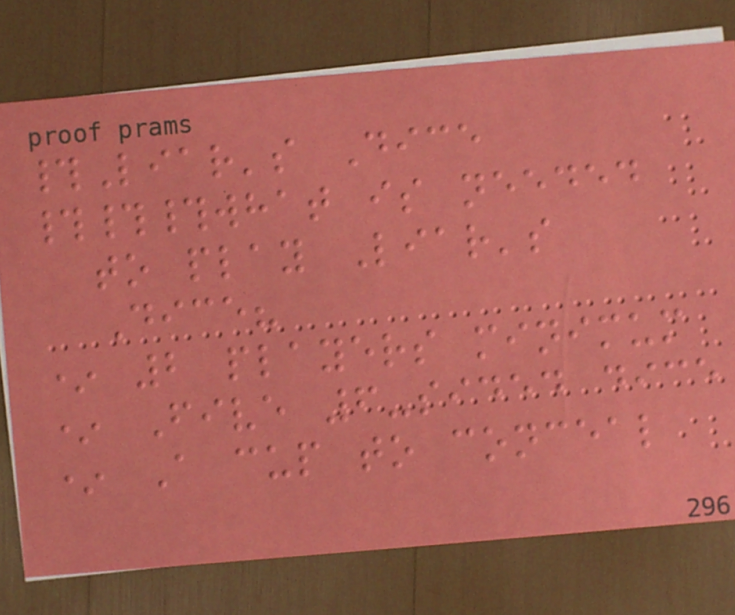#Liar's Dice
###what is needed
to play Liar's
Dice?
* 2 players minimum
* Five 6-sided dice
* A cup to conceal
